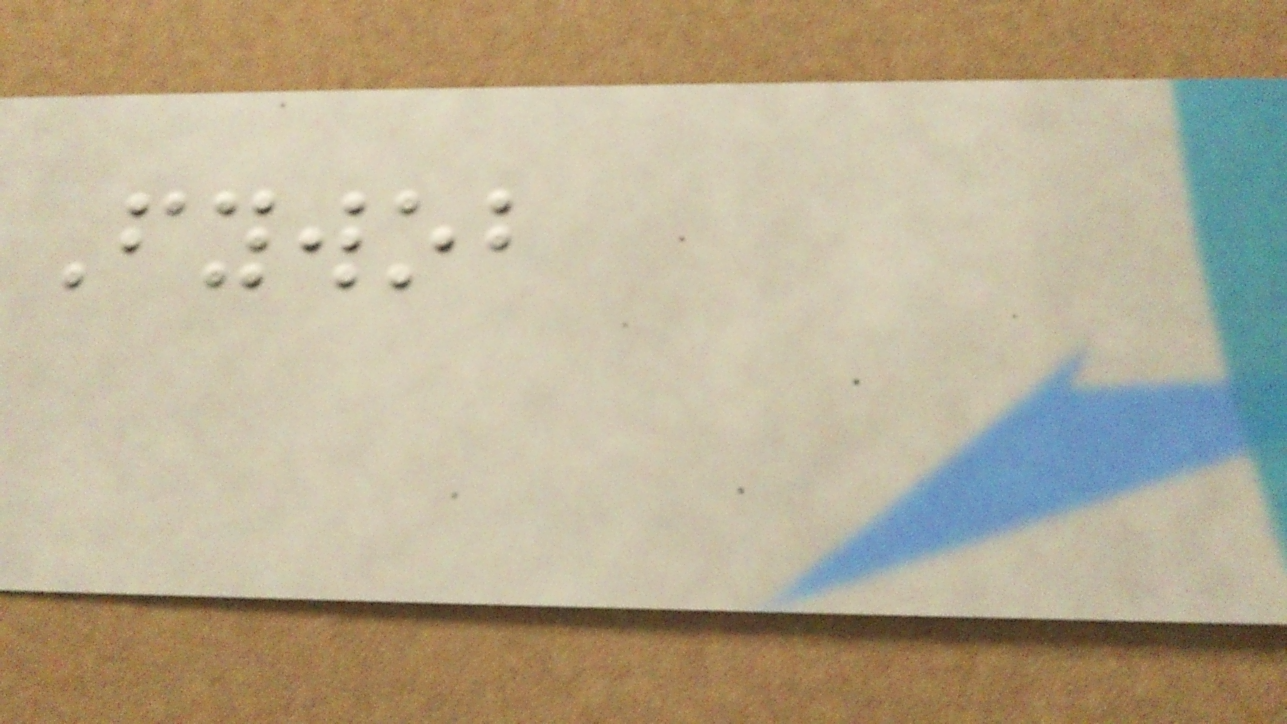Fywob
